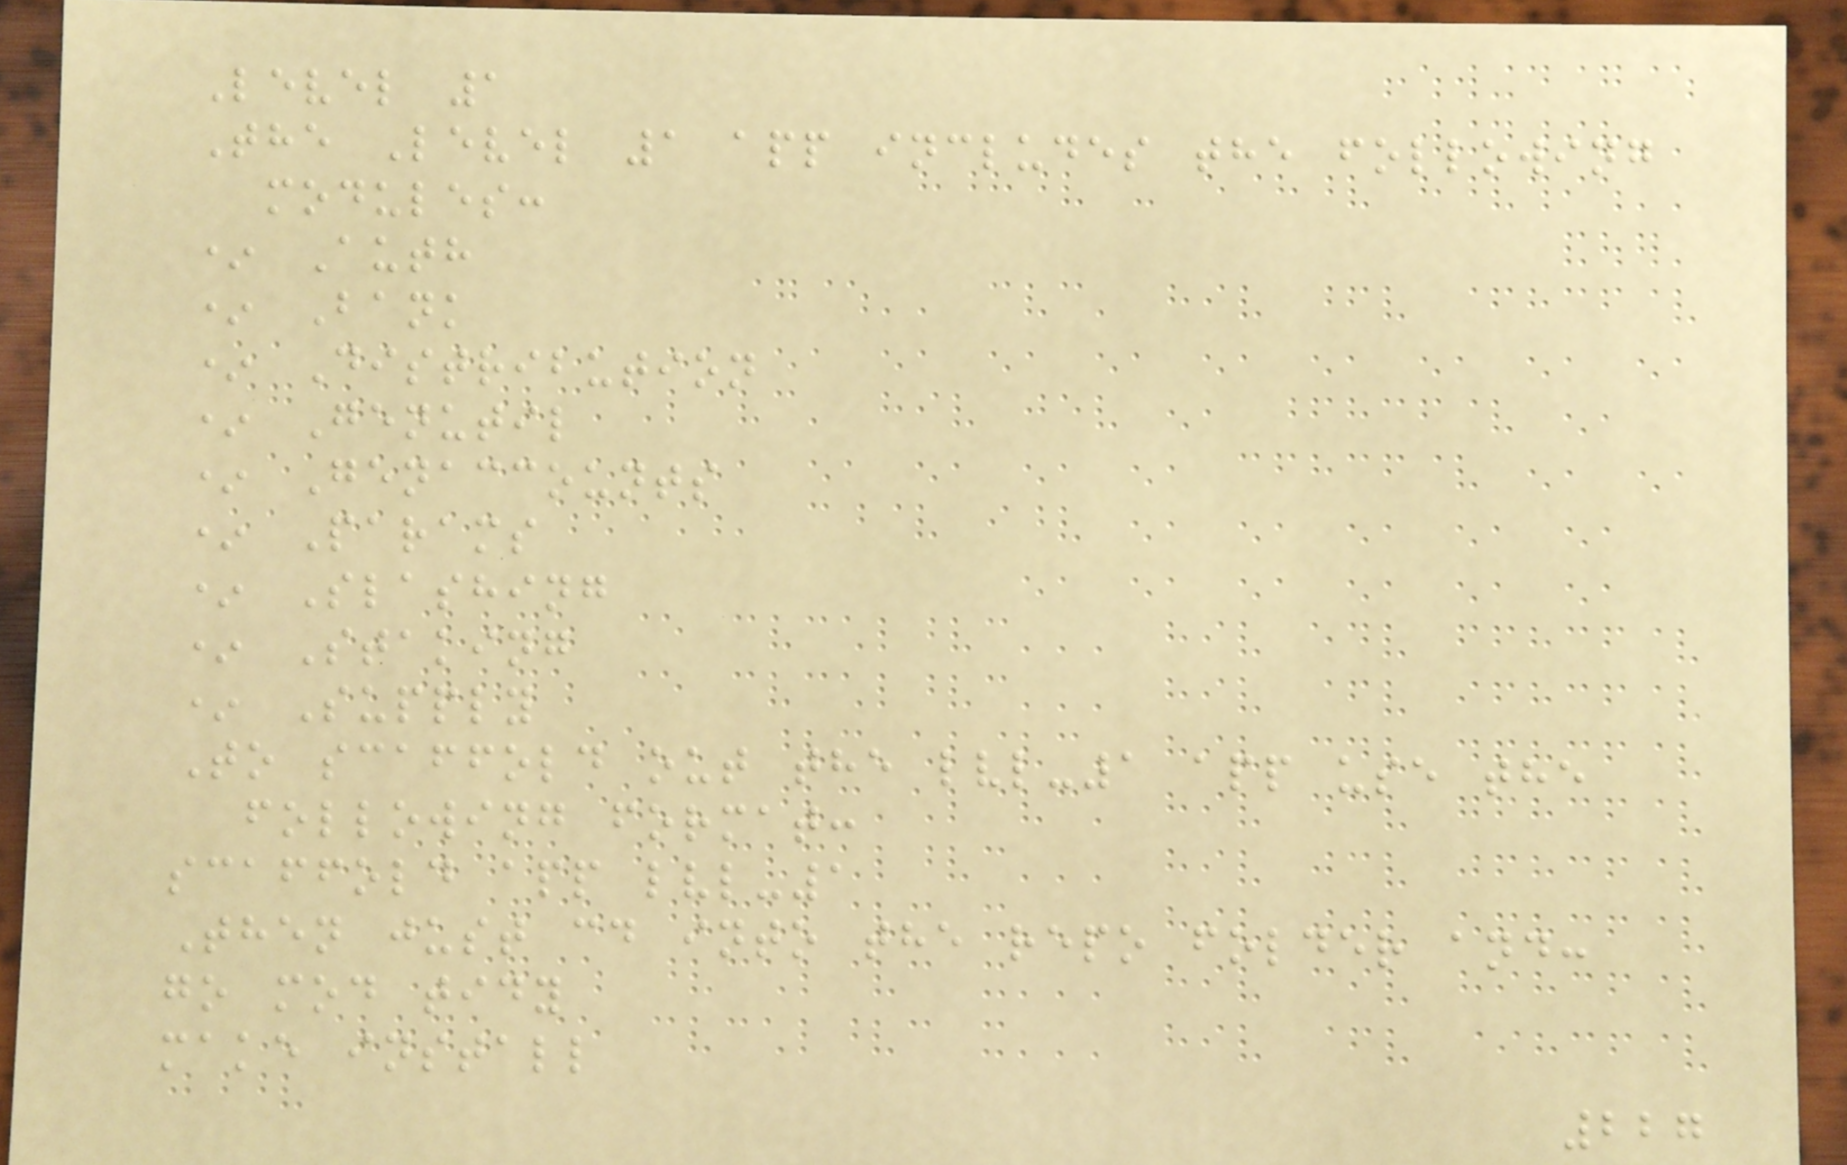Level 1
The Level 1 app includes the following
modules:
* Auth
* Bank
* Distribution
* Genutil
* Genaccounts
* Params
* Slashing
* Staking
* Supply
To scaffold out the lvl-1 app use the
following format:
scaffold app lvl-1
Then just cd into the repo folder and:
go mod tidy
make install
227
